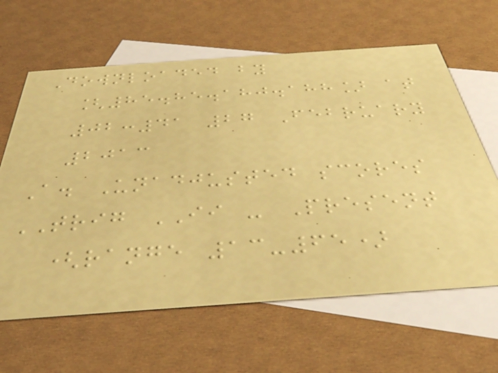Downloaded by
[85.85.180.188] at
02:41 27 February
2013
A. Unadjusted scores
TRIG II - Present
(range 13-65)
